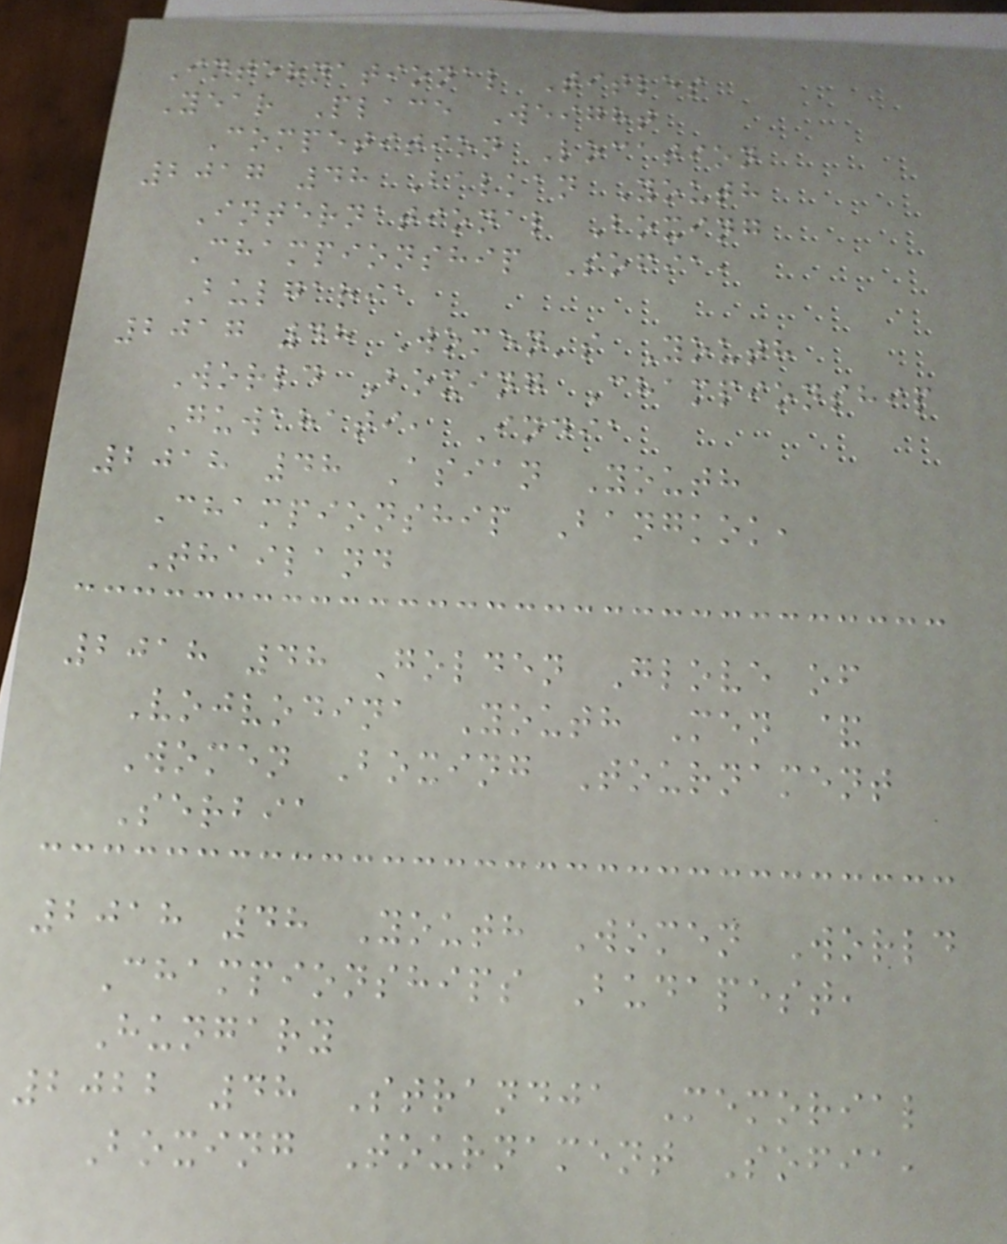International Titles
Year Place Weight
Competition Location
2017 48 Balkan Youth
International Boxing
Championship Sofia,
Bulgaria
2017 48 Women's Youth
World Boxing Championship
Guwahati, India
2018 48 Asian Youth
Championship Bangkok,
Thailand
2018 48 Golden Glove of
Vojvodina Youth Men &
Women Boxing Tournament
Serbia
2018 48 Youth Women World
Championships Budapest,
Hungary
2022 48 Strandja Memorial
Boxing Tournament Sofia,
